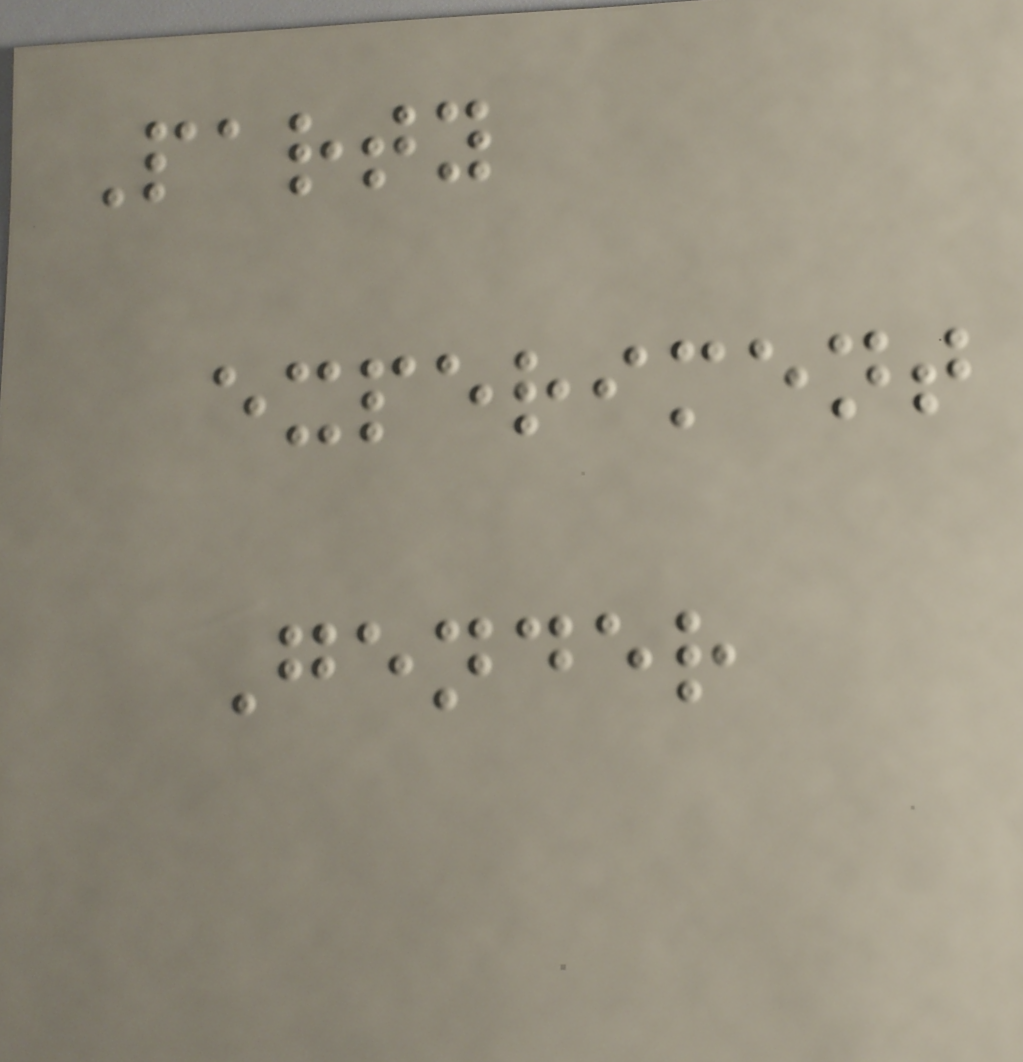Party
experiment
Gender
